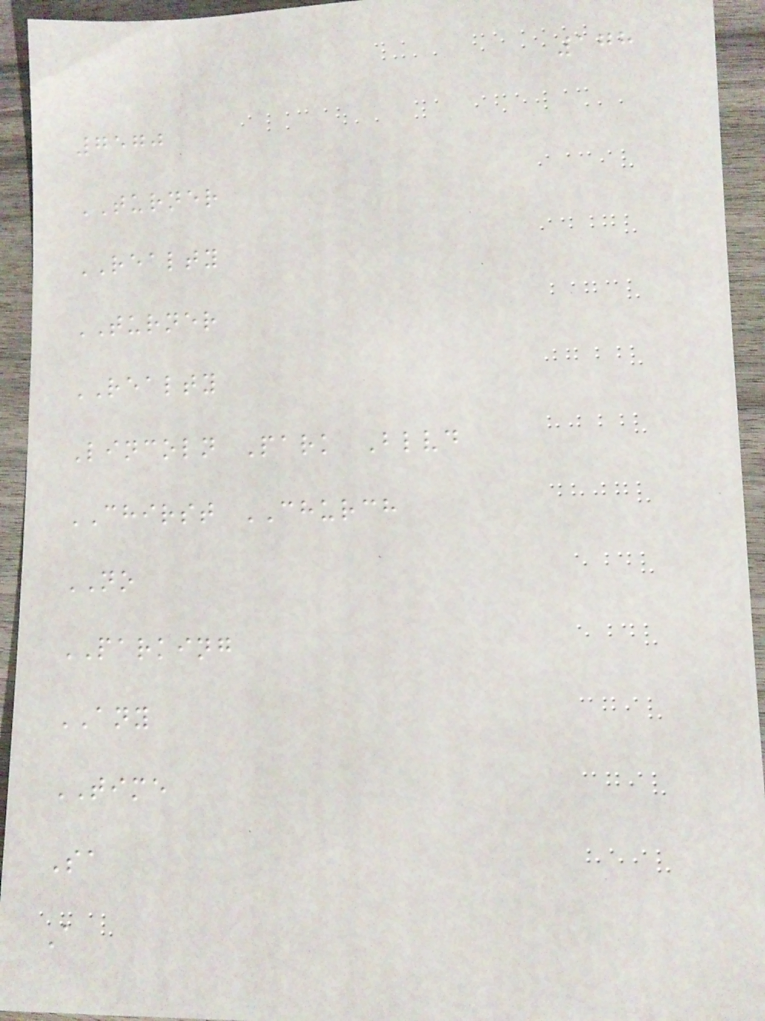178
7570
TURNER
REALTY
TURNER
REALTY
Lincoln Park Blvd
CHIRST CHURCH
NO
PARKING
ANY
TIME
Sa
A
